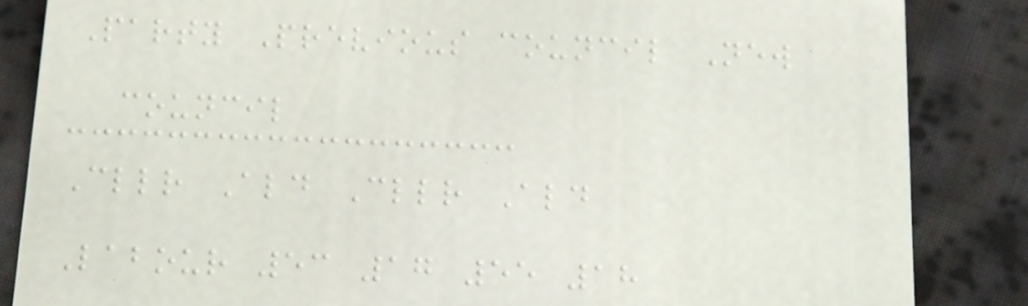Party Previous council New
council
Cllr Ald Cllr Ald
Labour 53 17 55 18
